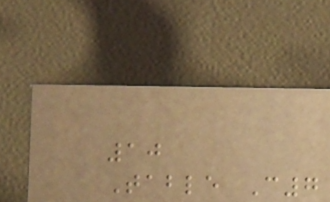10
Table C7
